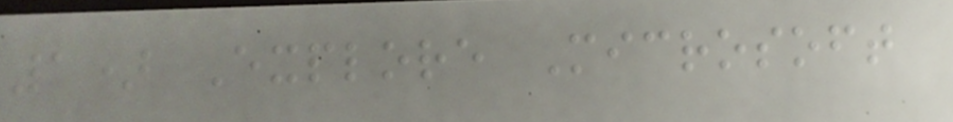1) Explore Microsoft
